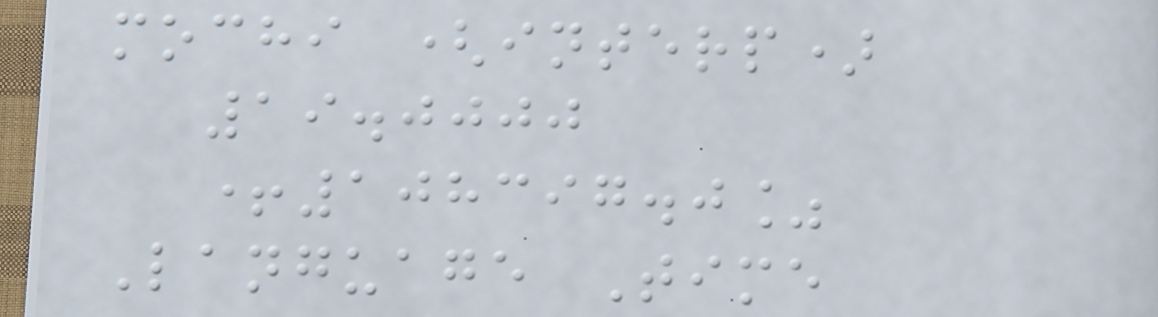mochi (interp)
19.0000
+108397.0%
Language Time
